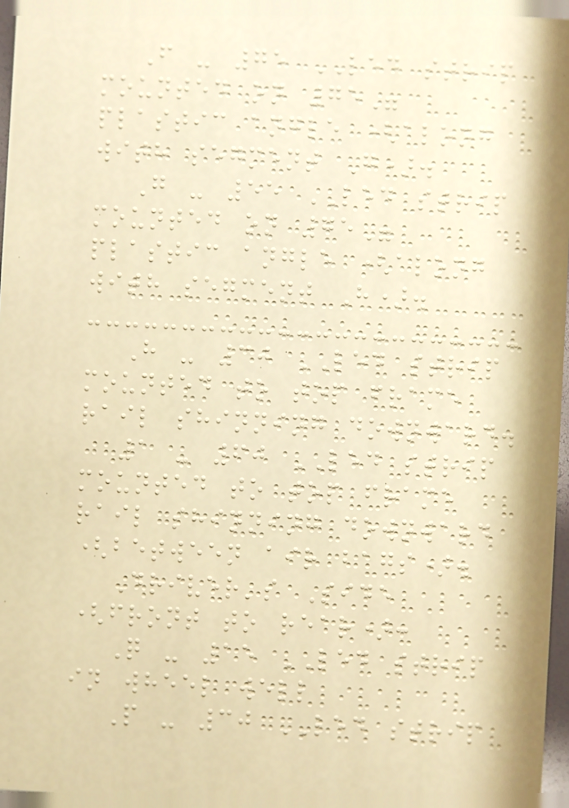F - 75 LED strip
mounted on 75"
plastic angle (along
with segment G).
G - 55 LED strip
mounted on 75"
plastic angle (along
with segment H).
H - 30 LED strip
mounted to top frame
rail shinning downward.
1 - 60 LED strip
mounted to top frame
rail shinning downward
(between air bags).
Driver's Side
(front to rear):
Q - 15 LED strip
in wheel well
P - 30 LED strip
